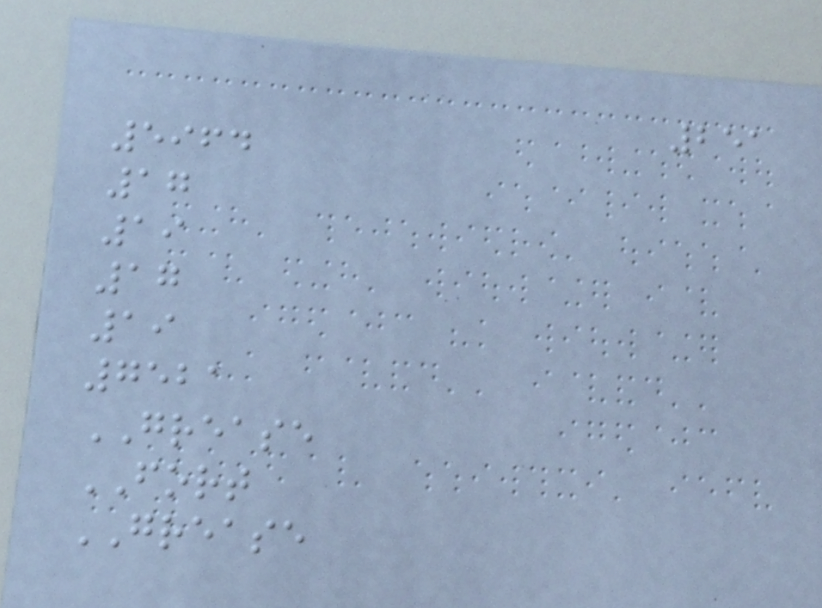251
5964
17
19
17
19
7521
GREASE
FORT
GREASE
